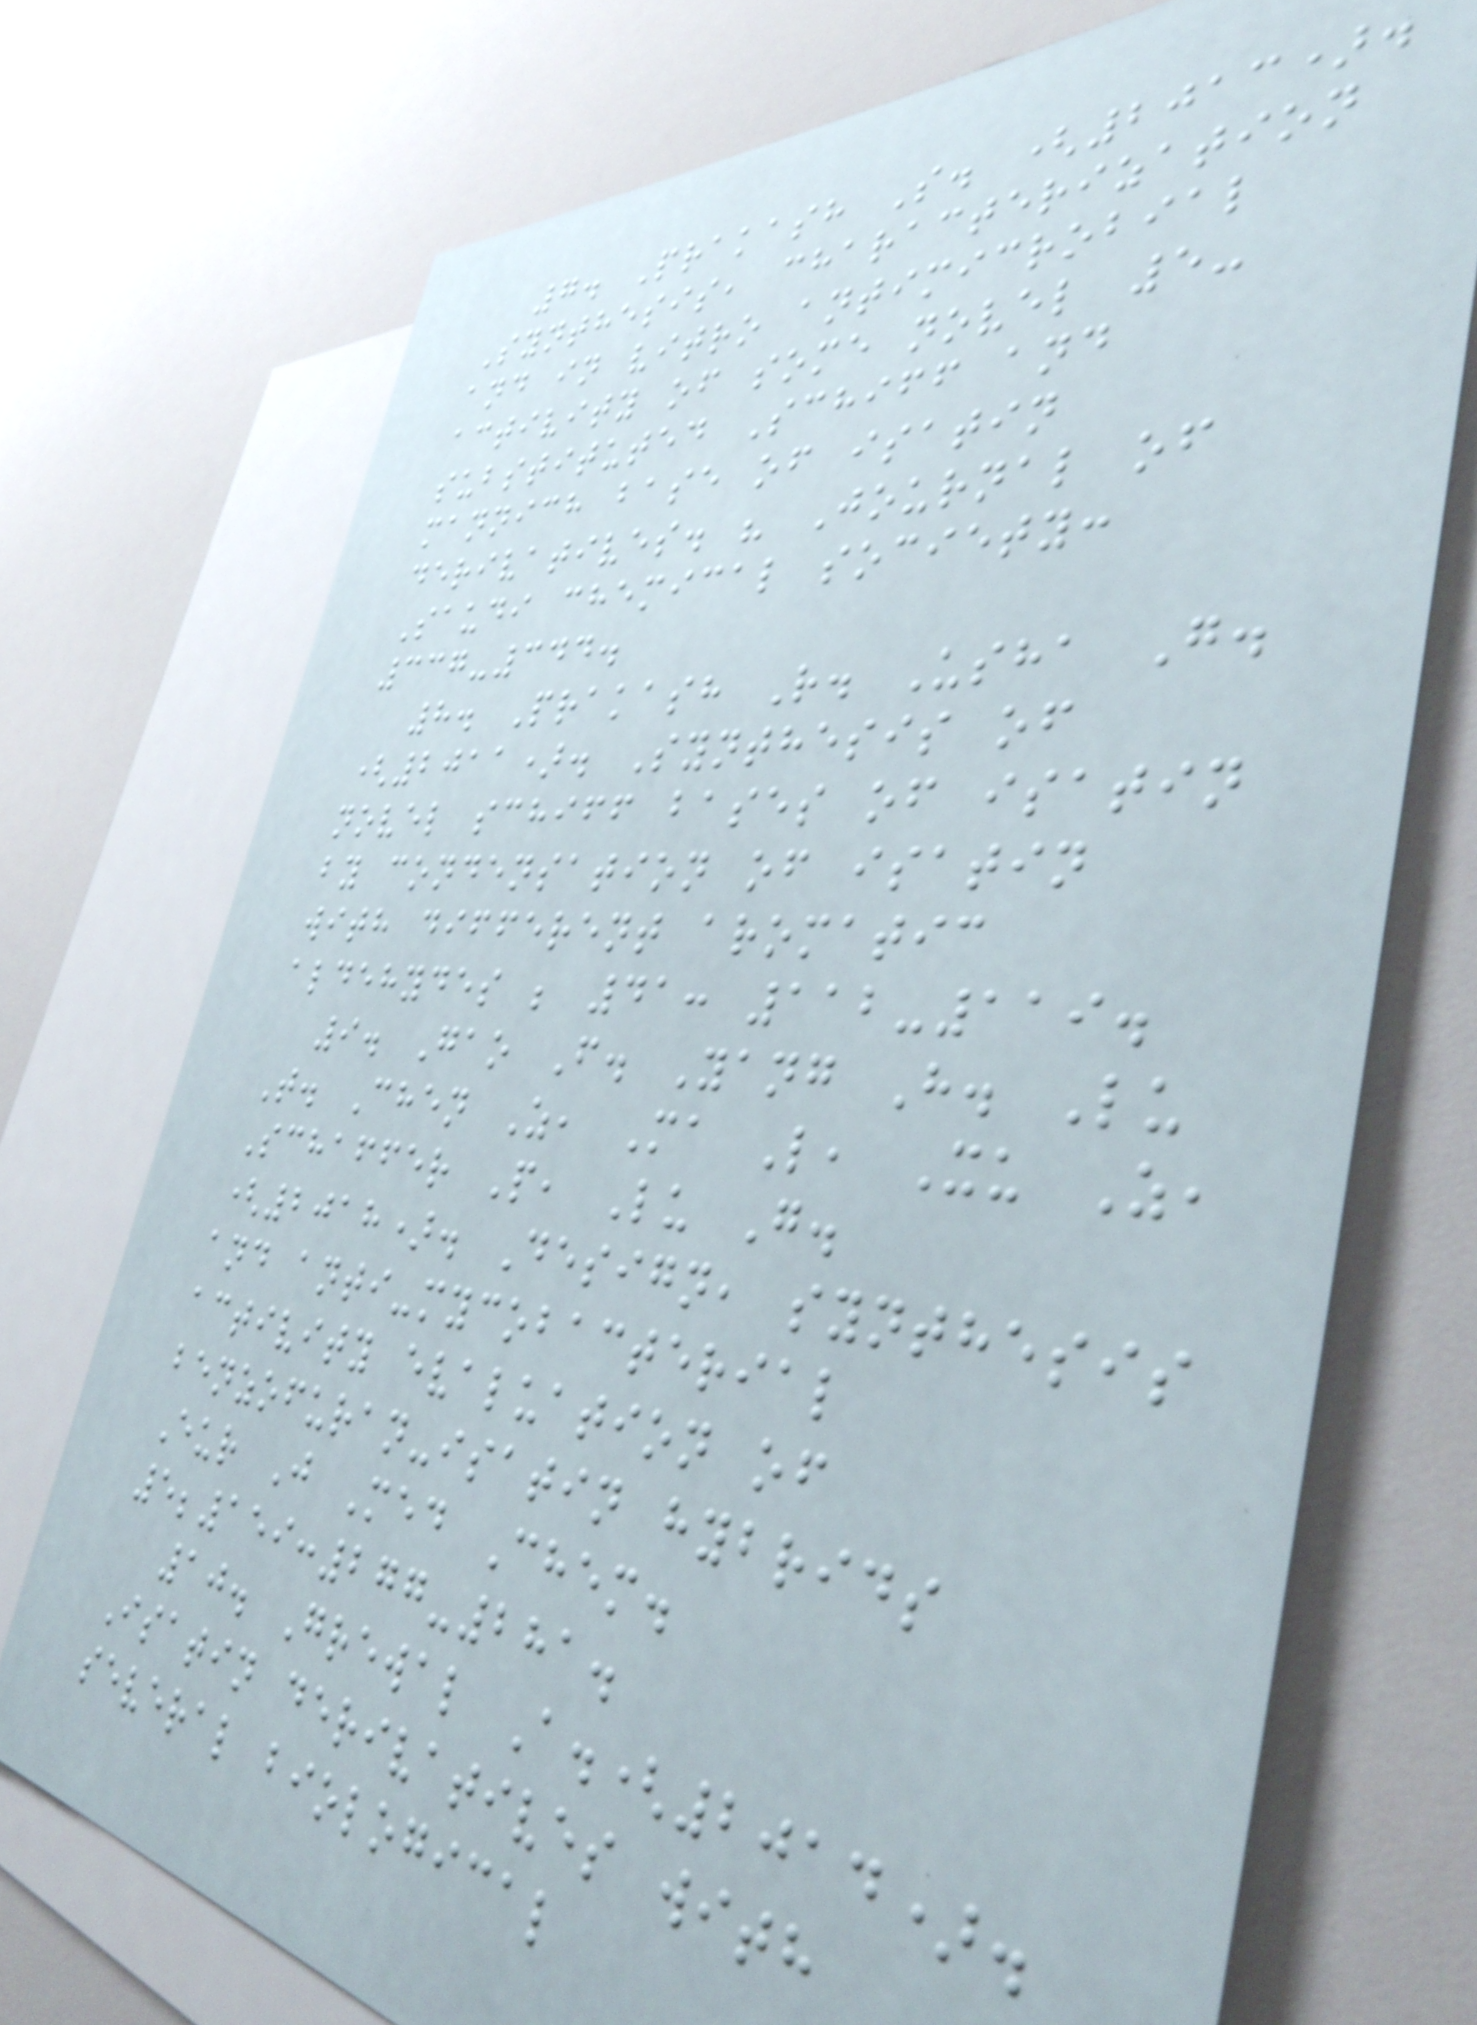7. Prakash S. (2013).
Synthesis, characterization
and in vitro antimicrobial
activity of some novel 5-
substituted Schiff and
mannich base of isatin
derivatives. " Journal of
Saudi chemical society:
337-344.
8. Prakash R. Usha G.
(2011). Synthesis of
novel schiff bases of isatin
by condensation of isatin
with different aromatic
aldehydes ; 41: 112-119.
9. Gao F. Yang H. Lu
T. Chen Z, Ma L, Xu Z,
Schaffer P, Lu G.
(2018). Design, synthesis
and anti-mycobacterial
activity evaluation of
benzofuran-isatin hybrids
Eur J Med Chem.
5;159:277-281.
10. Grewal A.(2014).
Isatin derivatives with
several biological
